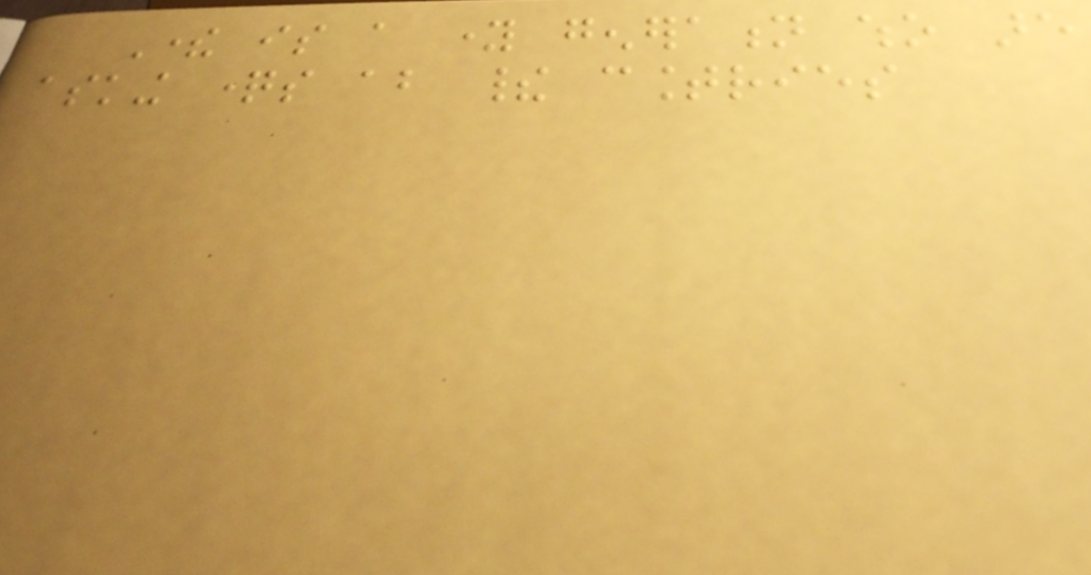There is a young generation who are
asking questions about their countries
